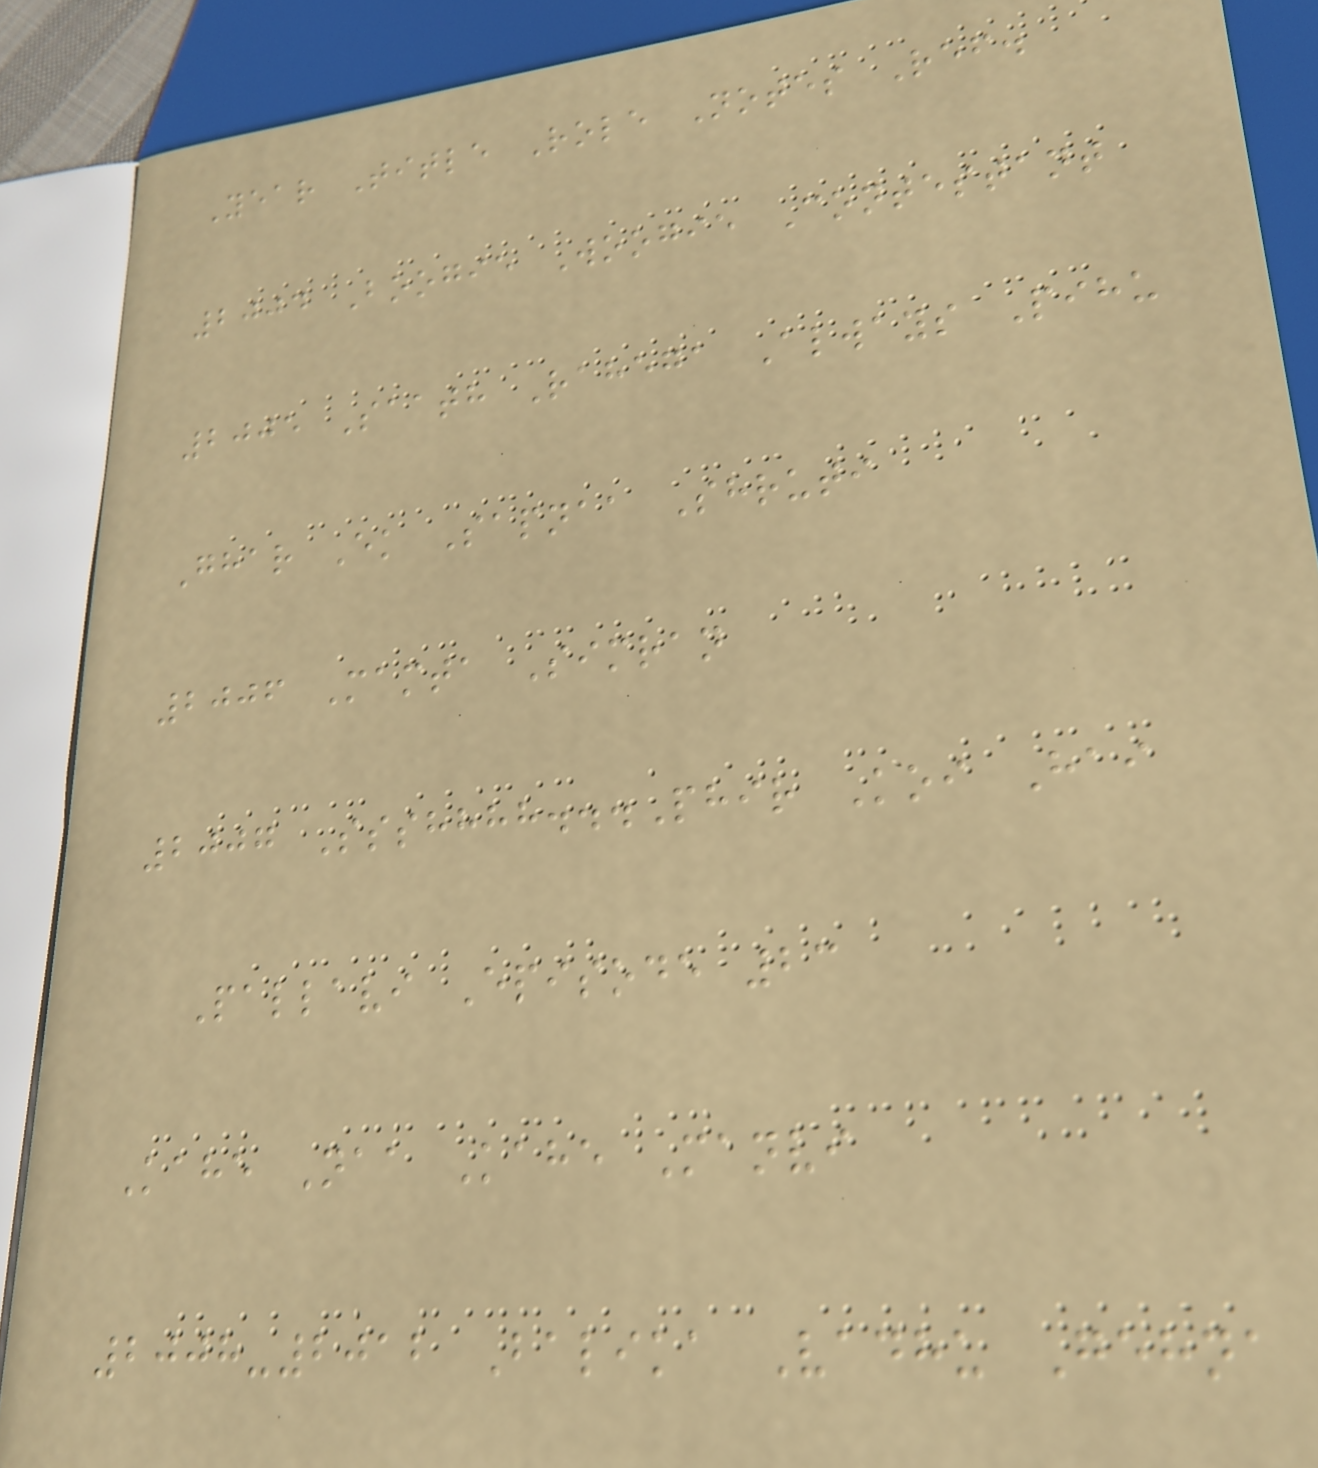Year Title Role Notes Ref.
2004 Boogie Woogie Contestant
2005 Saath Rahega Always Pihu
Ghar Ek Sapnaa Shruti
2006 Mamta Simran
2007 Ssshhhh...Phir Koi Hai
Pallavi Episode 23
Kahe Naa Kahe Manvi
2008-2012 Balika Vadhu Gehna
